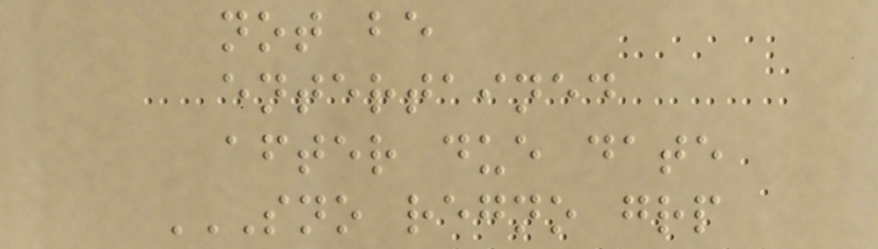not be
entertained
after due date
SNO REGNO GRP
